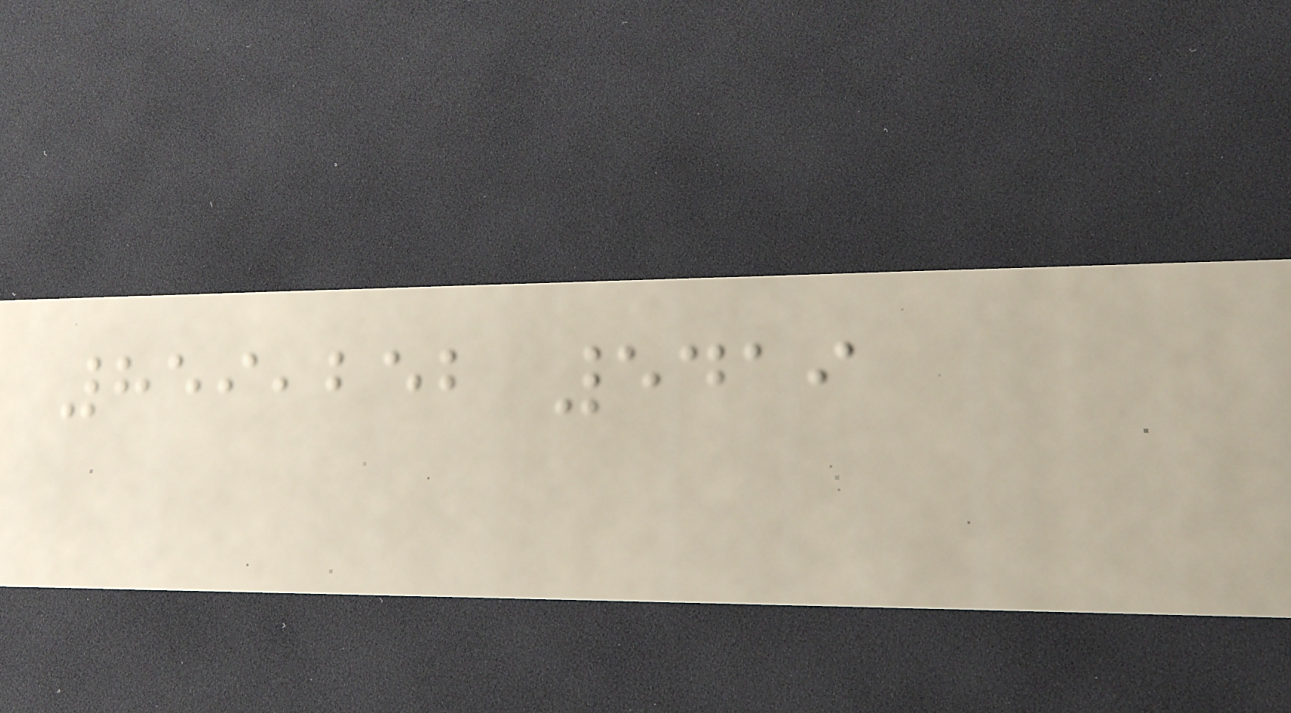859,252 5419
